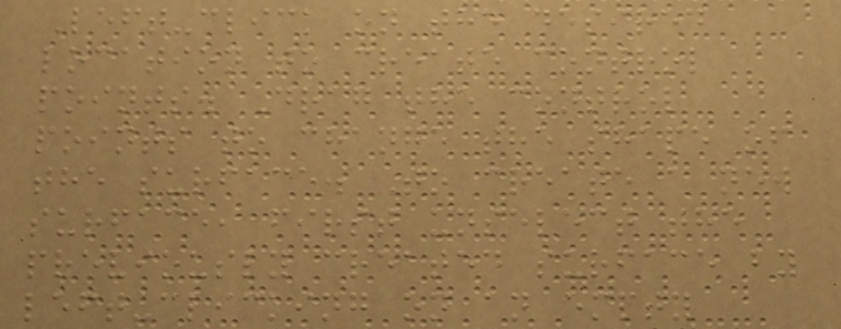Left-click on the desired
location to create control
points. Drag the control
points to change the shape of
the surface. To create a new
surface, first unselect the
previously created surface by
left-clicking on an empty
